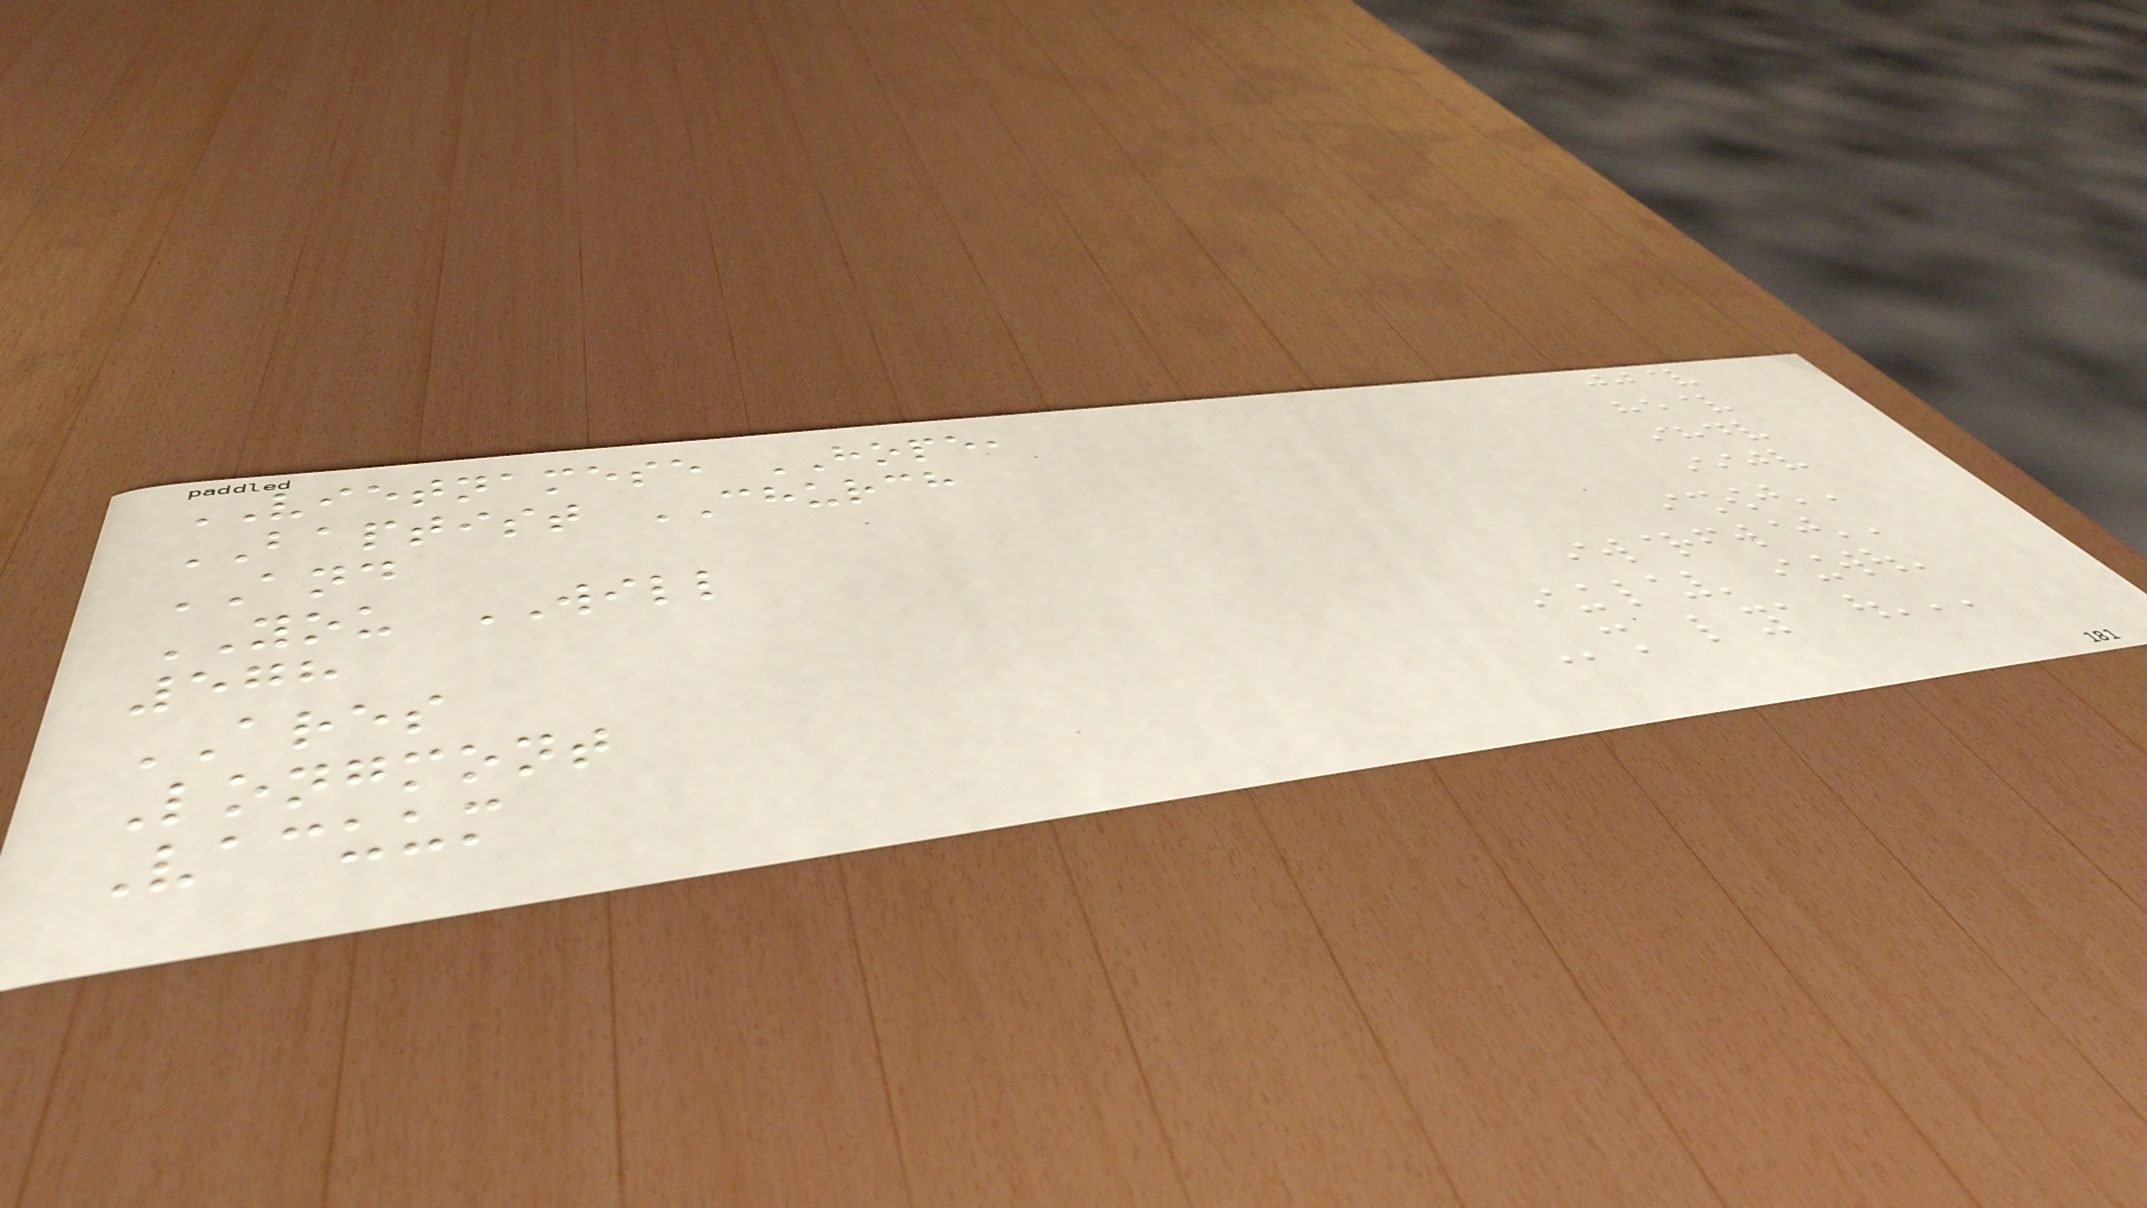VIETNAMESE HOPE,
BAPTIST CHURCH
AND
YOU WILL
578
ARES
Longmont
Vacuum
